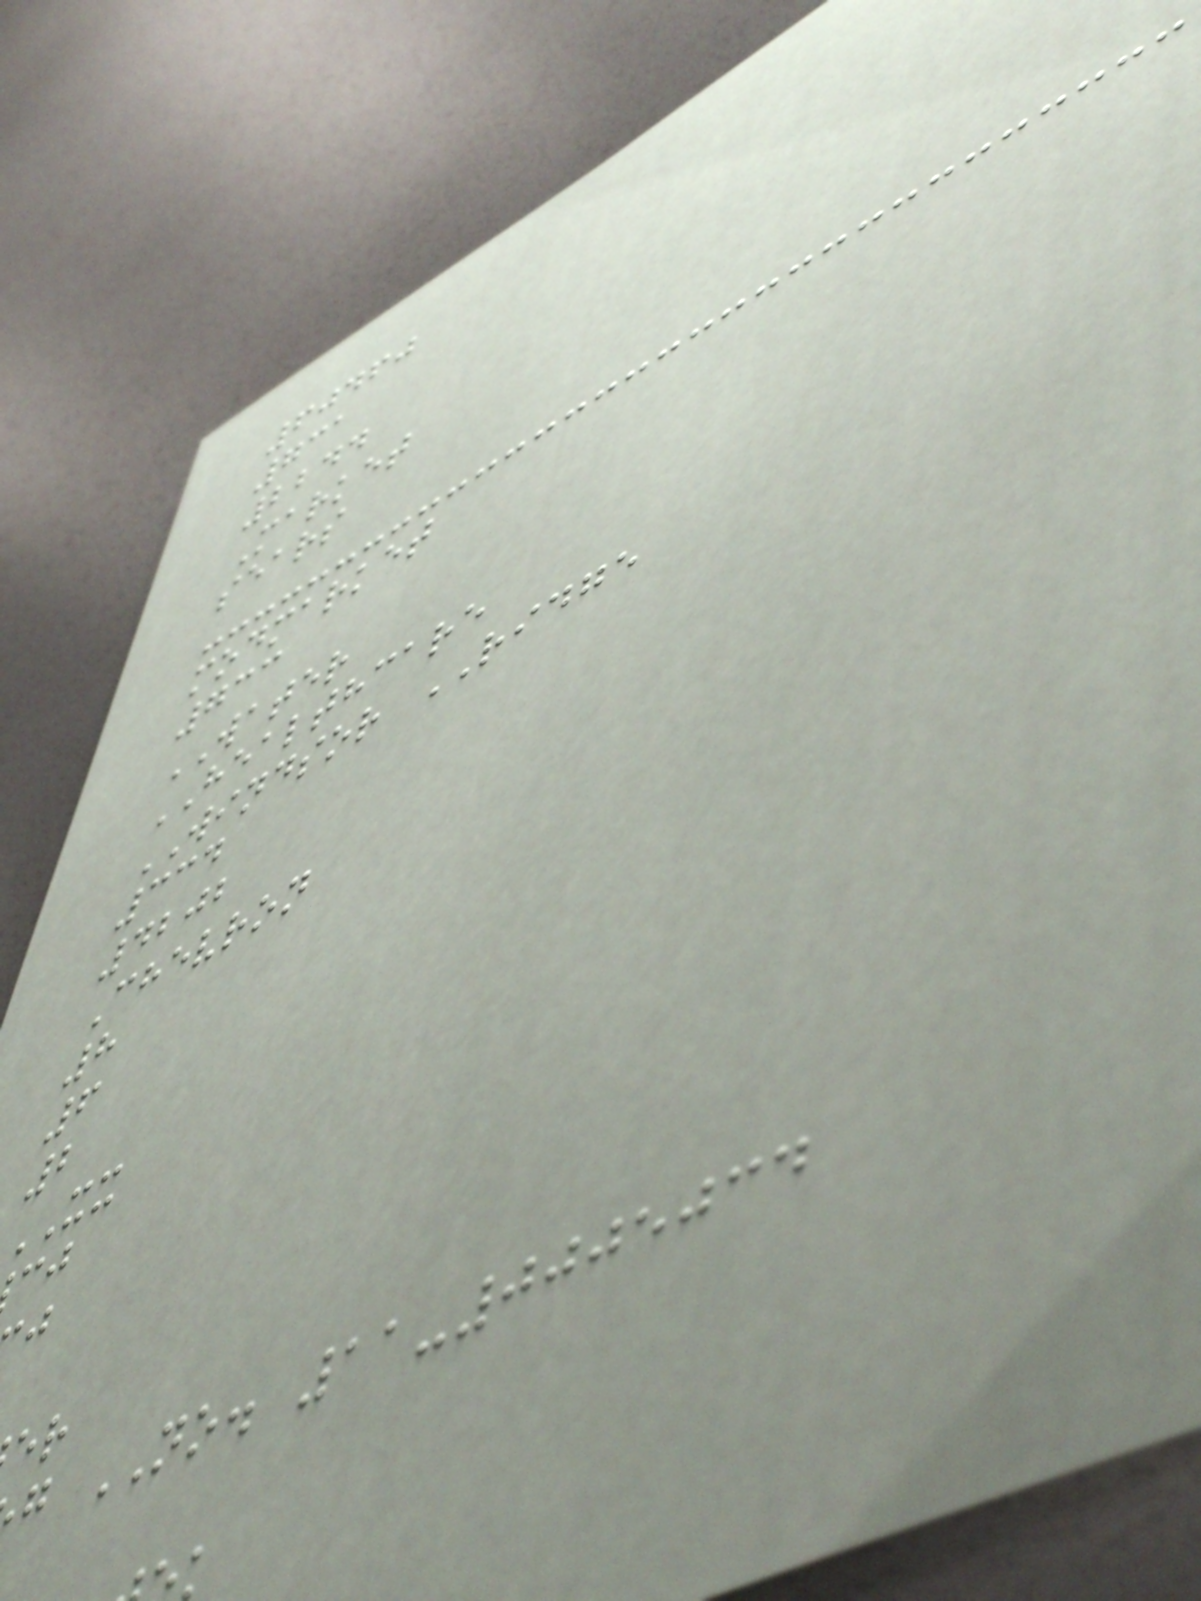60460
731
2244
Market
sears
modmarket
733
WATER
HEALTHCARE
WINDSOR RIDGE
334
4202
Chevron
8
6
2
XX
g NO. 11-0005034
